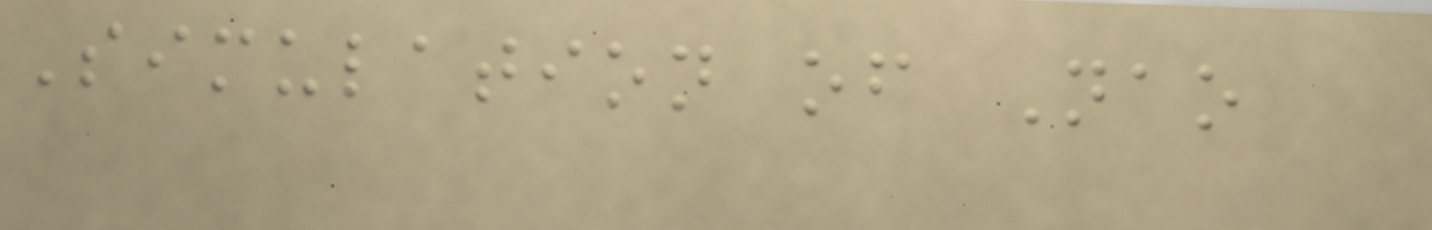Simulation of Nao
